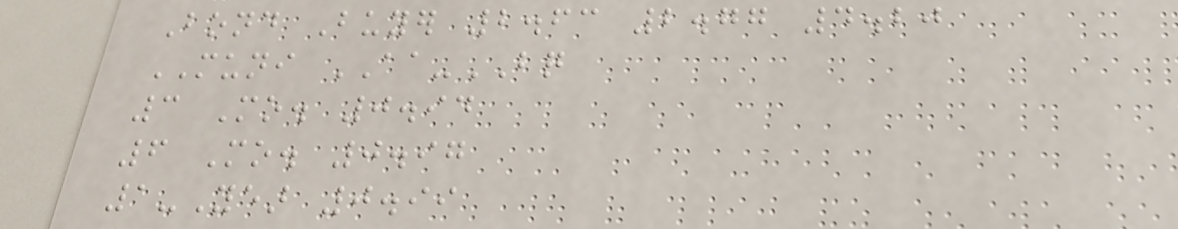Bond Buyer 2.63 2.77 4.20
MUNI AA-BQ
3 Mo. 0.94
6 Mo. 0.97
1-Year 0.99
